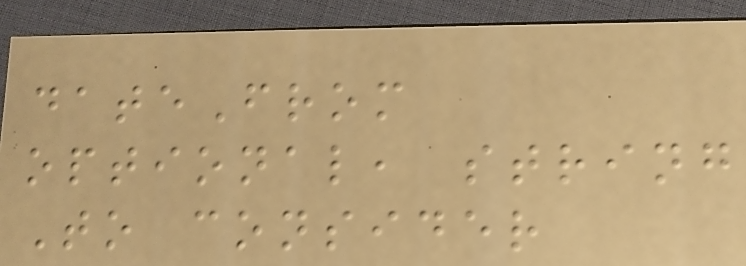dateFrom
optional, string
To consider
